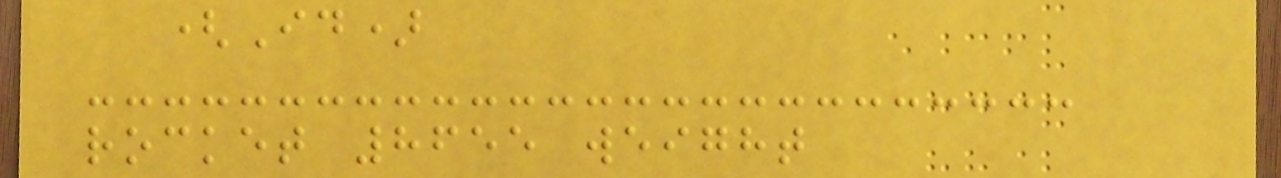(Id)
rocket 8655 weight
